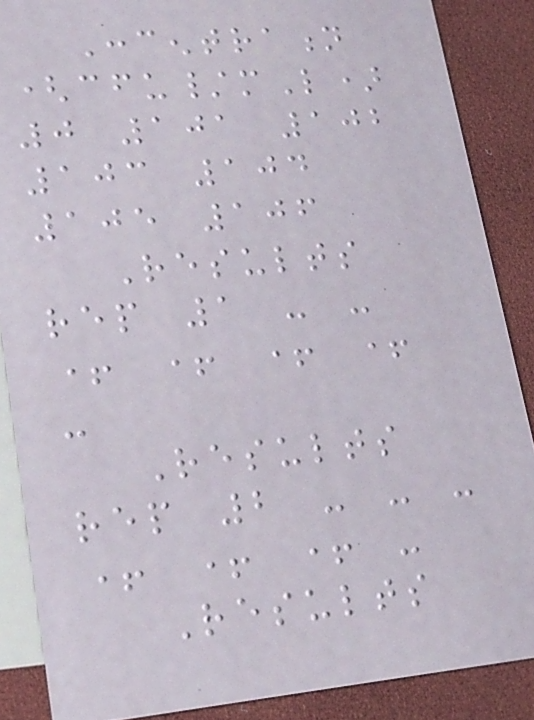Concentration
(cfu/mL)
0 101 102
103 104
105 106
Results
rep 1 - -
+ + + +
-
Results
rep 2 - - -
+ + + -
Results
